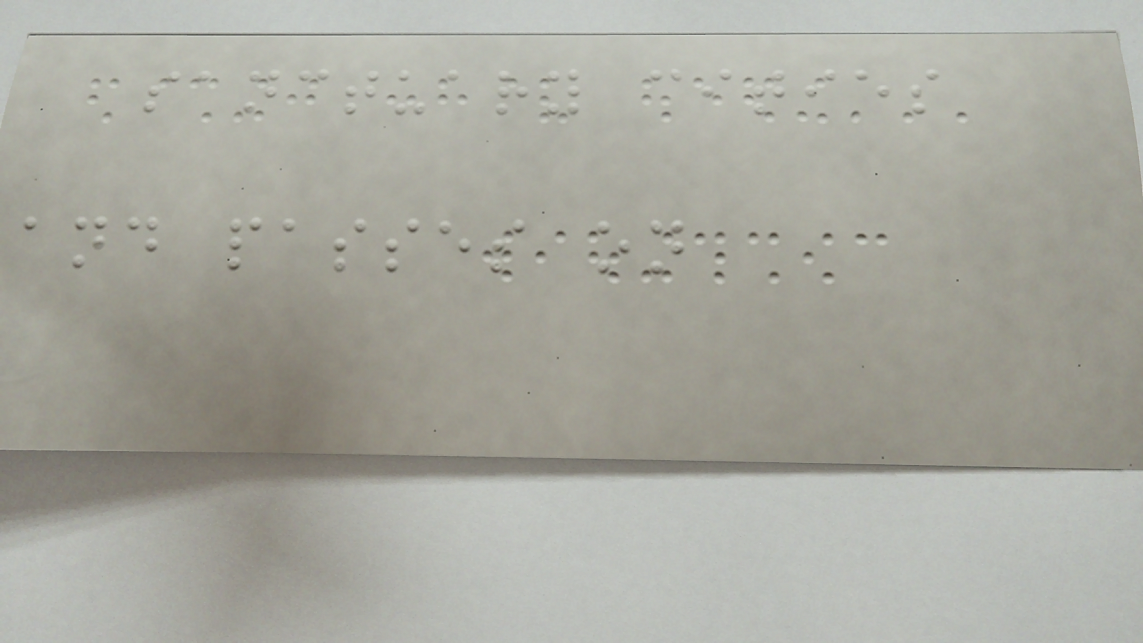sanctuary cities
and passes on
